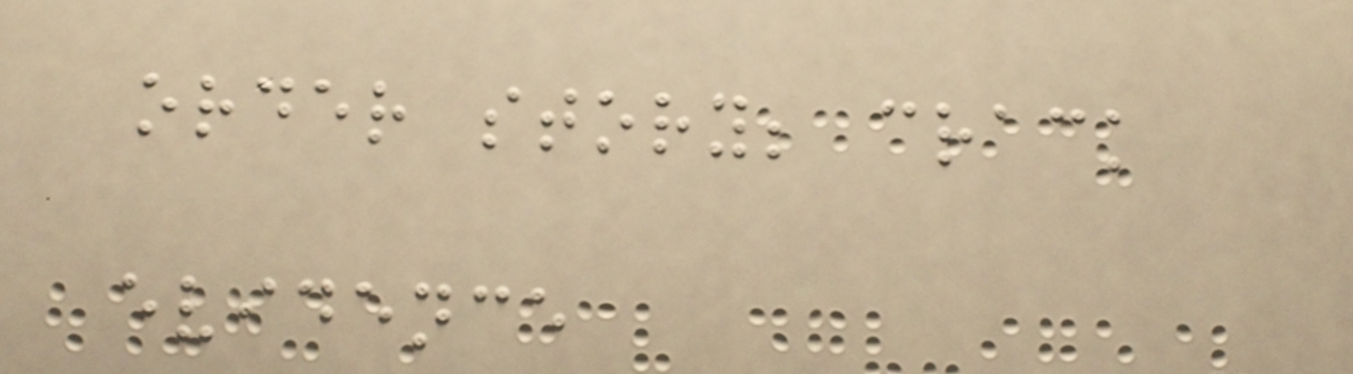order story; crack
evidence
